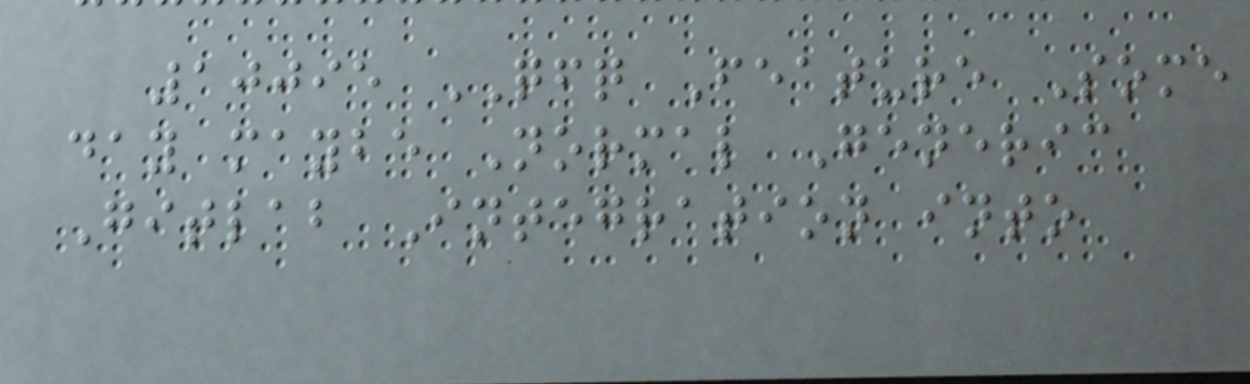10095 QFQ Feature Some
day maybe Normal Generic
Gitlab Integration into
